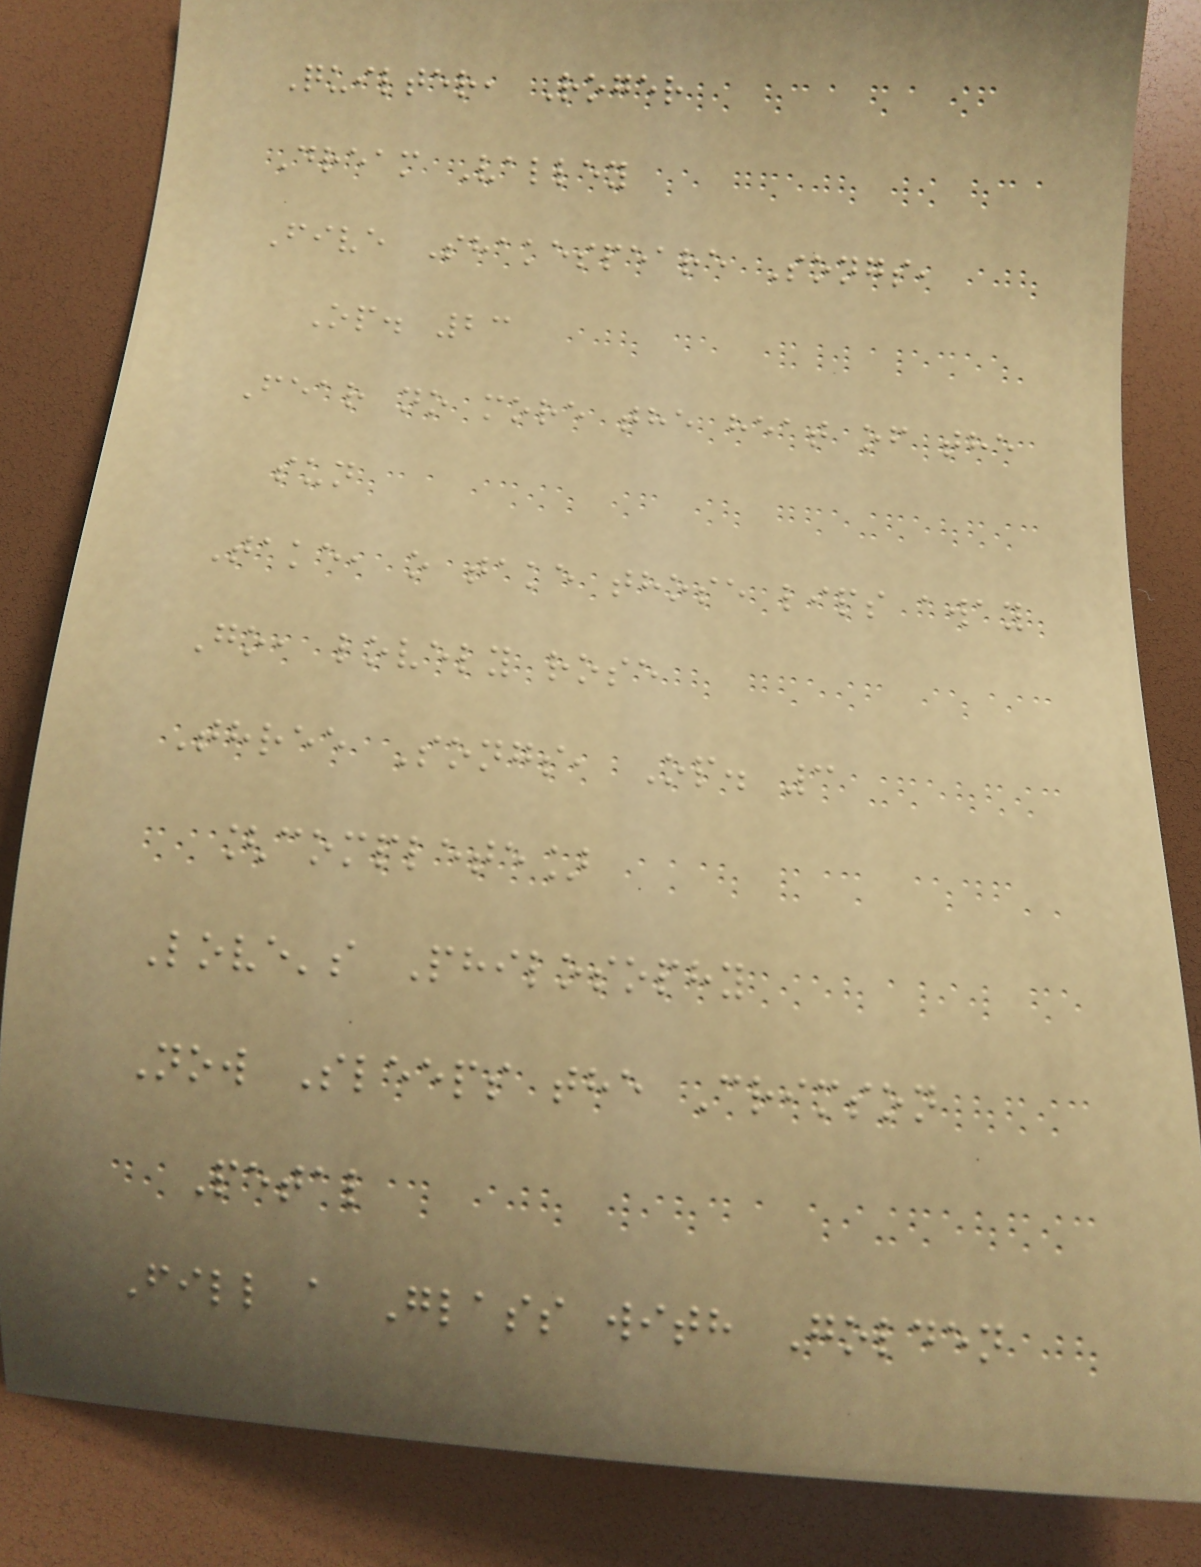Quilter, Roger
Dream Valley
Five Shakespeare Songs,
Op. 23
Fear no more the heat of the
sun
Take, o take those lips away
Go, lovely rose
Three Songs, Op. 3
[complete]
Love's Philosophy
Now Sleeps the Crimson
Petal
Fill a Glass with Golden
